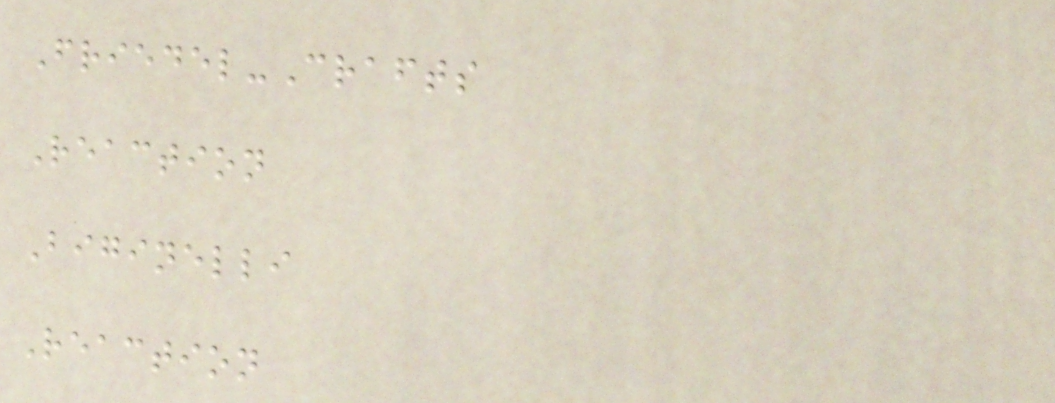Friedel-Crafts
Reaction
Biginelli
Reaction
